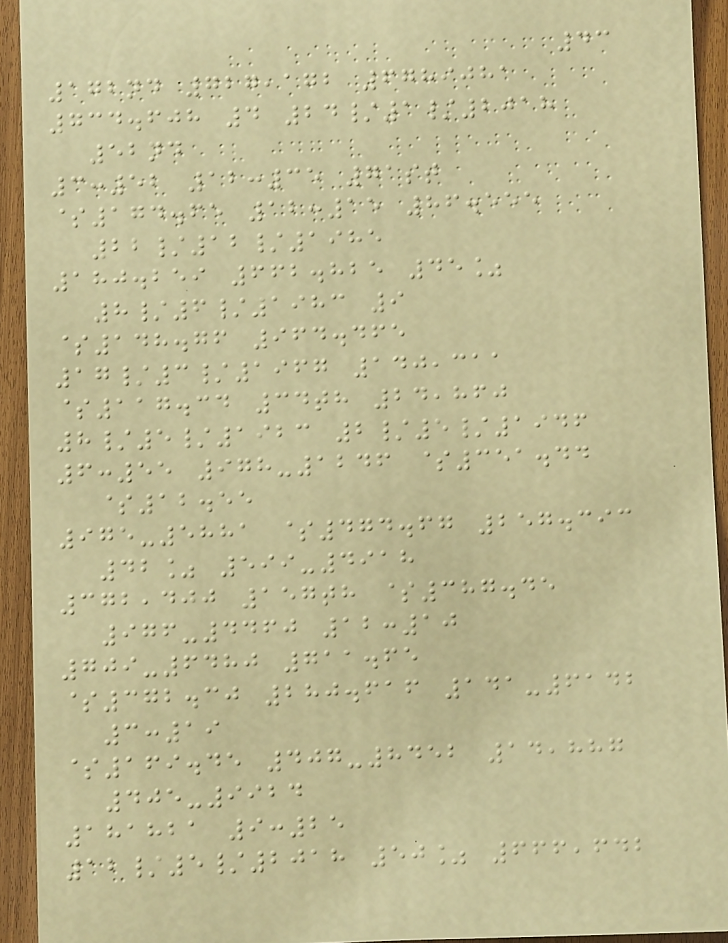43
172nd 727,172 6789081
734.608 4 24/1/2018
52nd
3:52 12:35 71st
$174.65 12:15 86.555
22/12/1985
180.259 662.825 45%
8/6/1983 9
$148.76 964.465
17/3/1967 140,311
$117.34 34th 24,860
8/5/1923 2/5/1946
6:55 978-1246 $351.44
$12.55
975-5881 $474.67 257.393
42% 599-4918
372,400 157th $387.45
976-4460 12:10
709-6480 711.65
$372.30 280.616 141-6142
3:19
$169.45 407-8452 14,887
405-9924
181821 9:25
12/5/2018 50% 666,642
